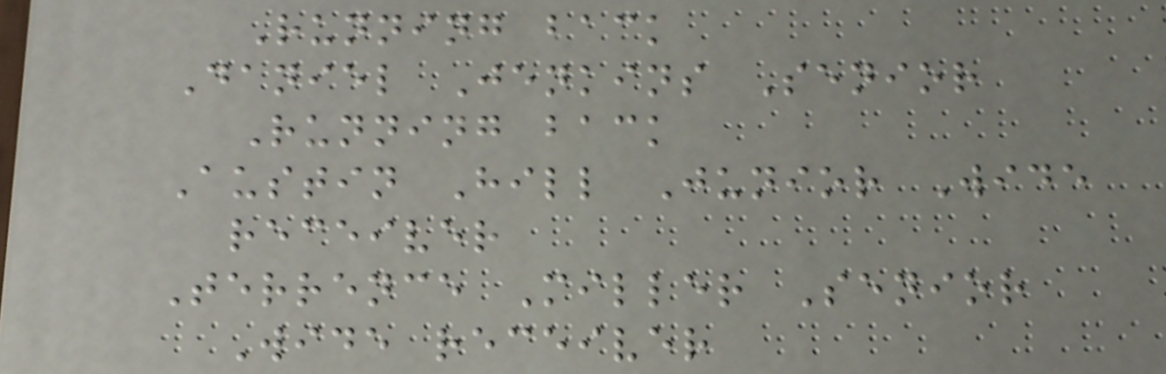Running back
Daniel Jenkins Senior
Running back
Austin Hill Junior Wide
receiver
Terrence Miller Senior
Wide receiver
